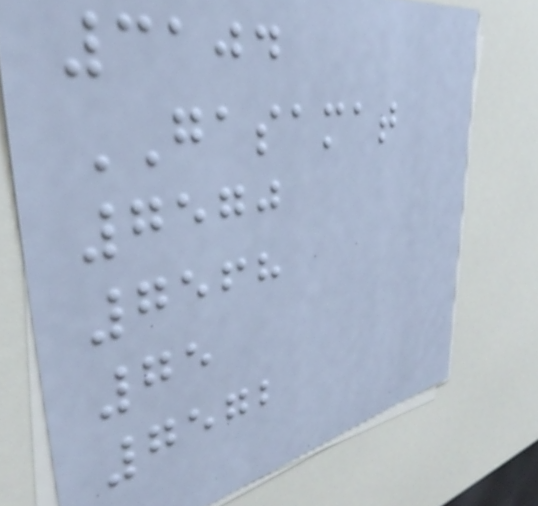3104
GASAMAT
7570
7568
75
7572
